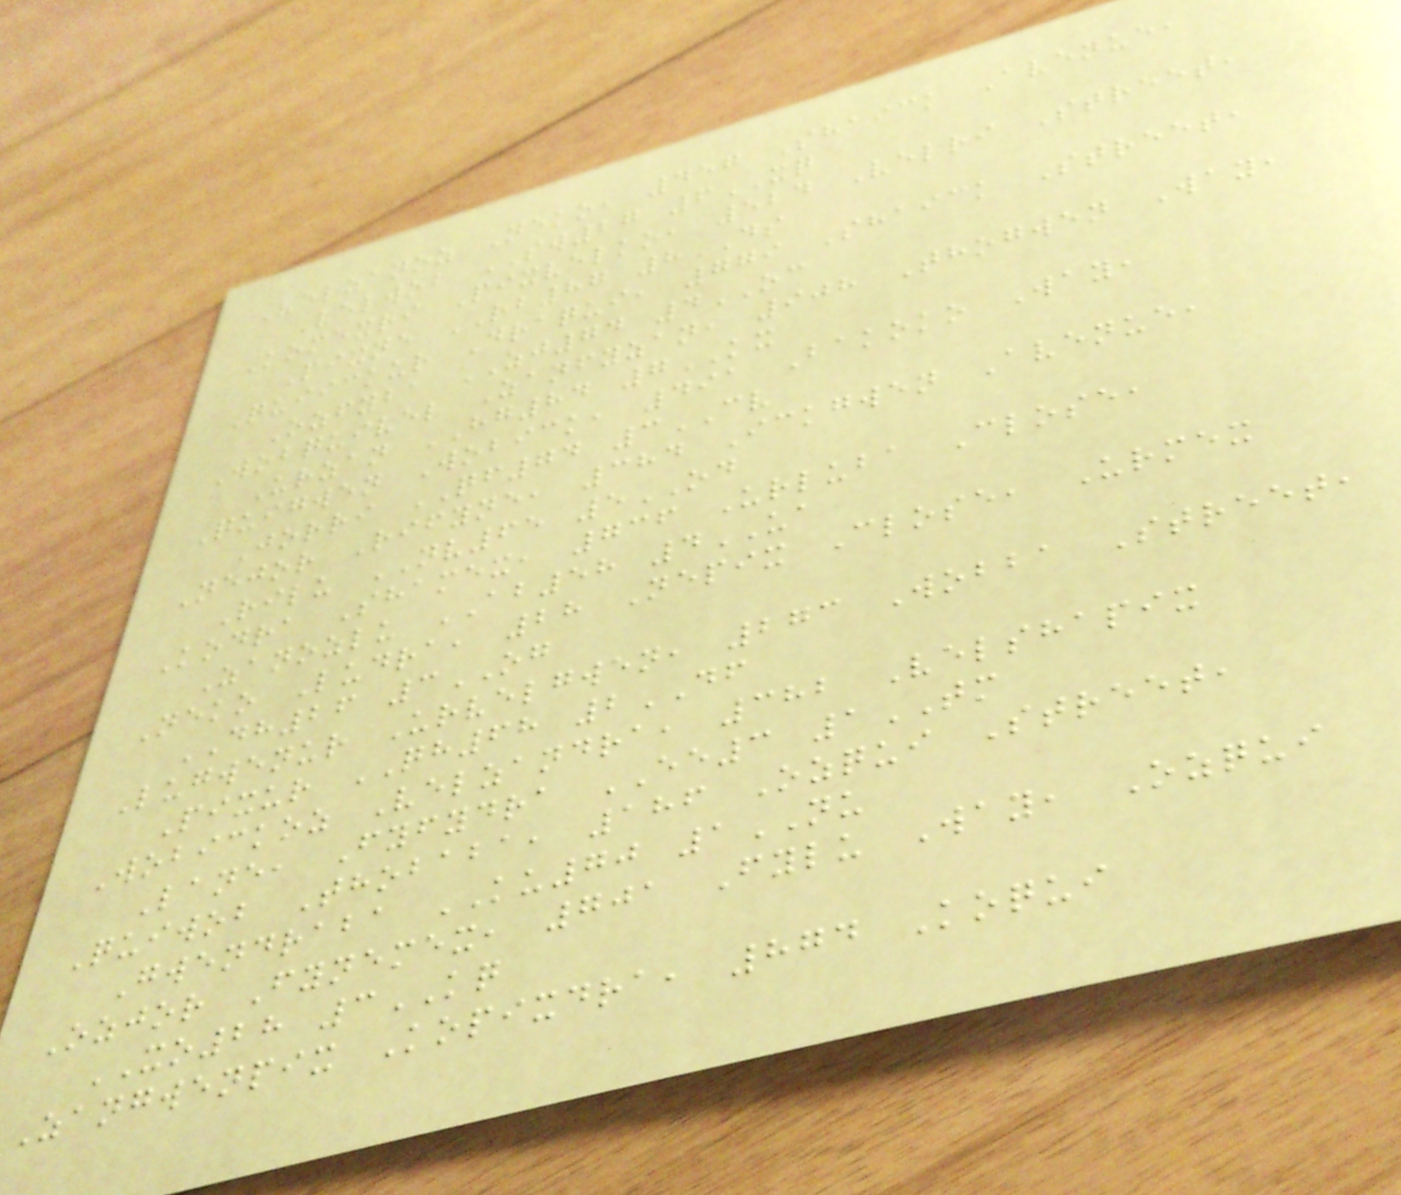Velzanoz Neko, 457 Shaick Avenue,
Velwob SW27 6XQ
Komexri Pixvelko, 524 Velri Street,
Pixne RB87 8DS
Quiickur Draqui, 779 Shaick Street,
Ozfyba ZJ74 4OC
Wobquivel Zanfyzan, 908 Thogwen Way,
Urzan HG84 7KX
Quigwen Wobick, 491 Bakoko Way,
Jorri QF74 3CV
Nejor Rifyne, 384 Ickgwen Avenue,
Rilu NV65 5OD
Kodra Shamex, 736 Urluba Close,
Zanozlu AB58 4UA
Neko Ludra, 28 Nepix Close, Urmex
DH26 3OG
Lugwenur Urvelgwen, 273 Wobba Street,
Pixur QH68 2DF
Wobickoz Velzandra, 382 Velshapix
Lane, Fyfydra EE3 1TM
Quiwob Thobaba, 186 Ozqui Street,
Gwendraba KU70 1NU
Ozjor Fynemex, 701 Fylu Way, Ozqui
XO28 3KQ
Zangwenpix Kopixdra, 874 Koqui
